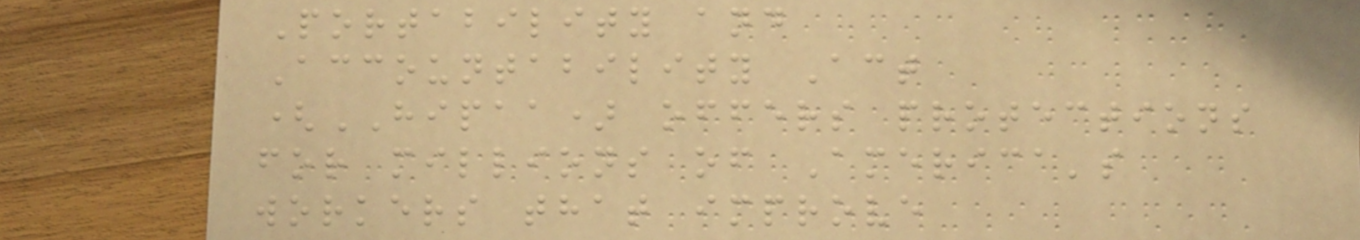Portability and
Accountability Act
(HIPAA) offers protections
for millions of America's
workers that improve
